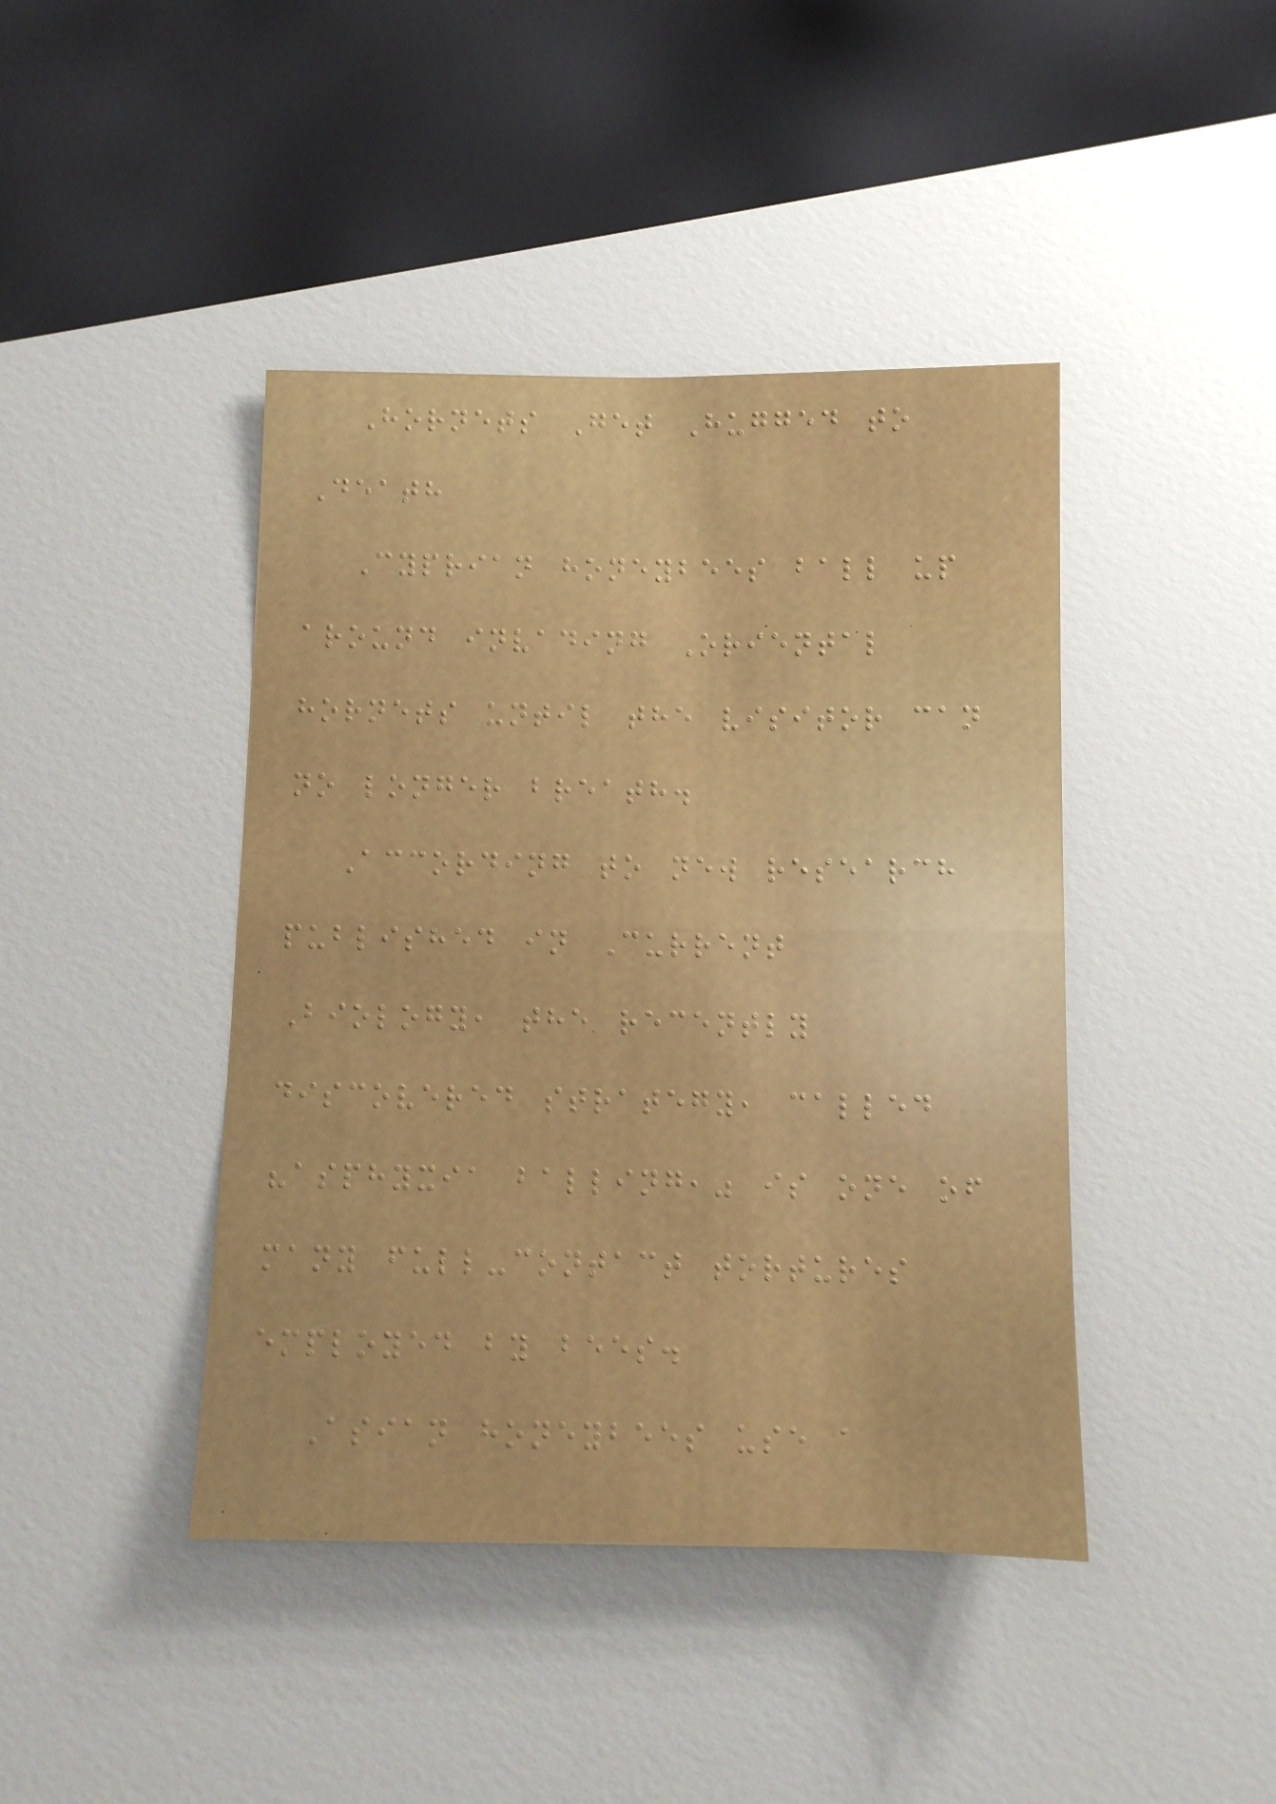Hornets Get Hugged to
Death
Cyprian honeybees ball up
around invading Oriental
hornets until the visitor can
no longer breath.
According to new research
published in Current
Biology, the recently
discovered strategy, called
"asphyxia balling," is one of
many full-contact tortures
employed by bees.
Asian honeybees use a
